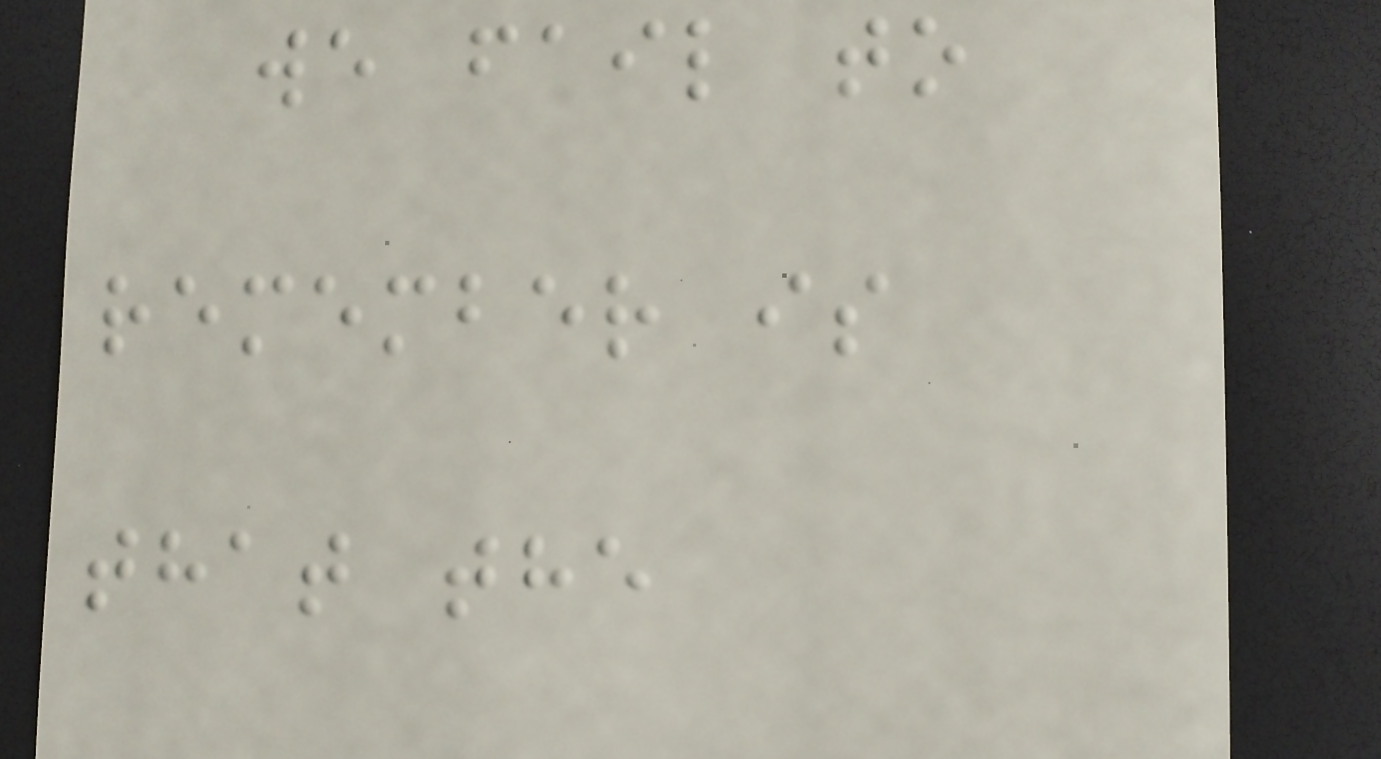we fail to
remember is
that the
